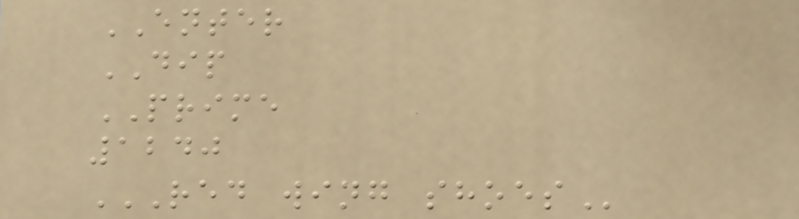ENTER
DIP
PRIME
1240
RED WING SHOES
